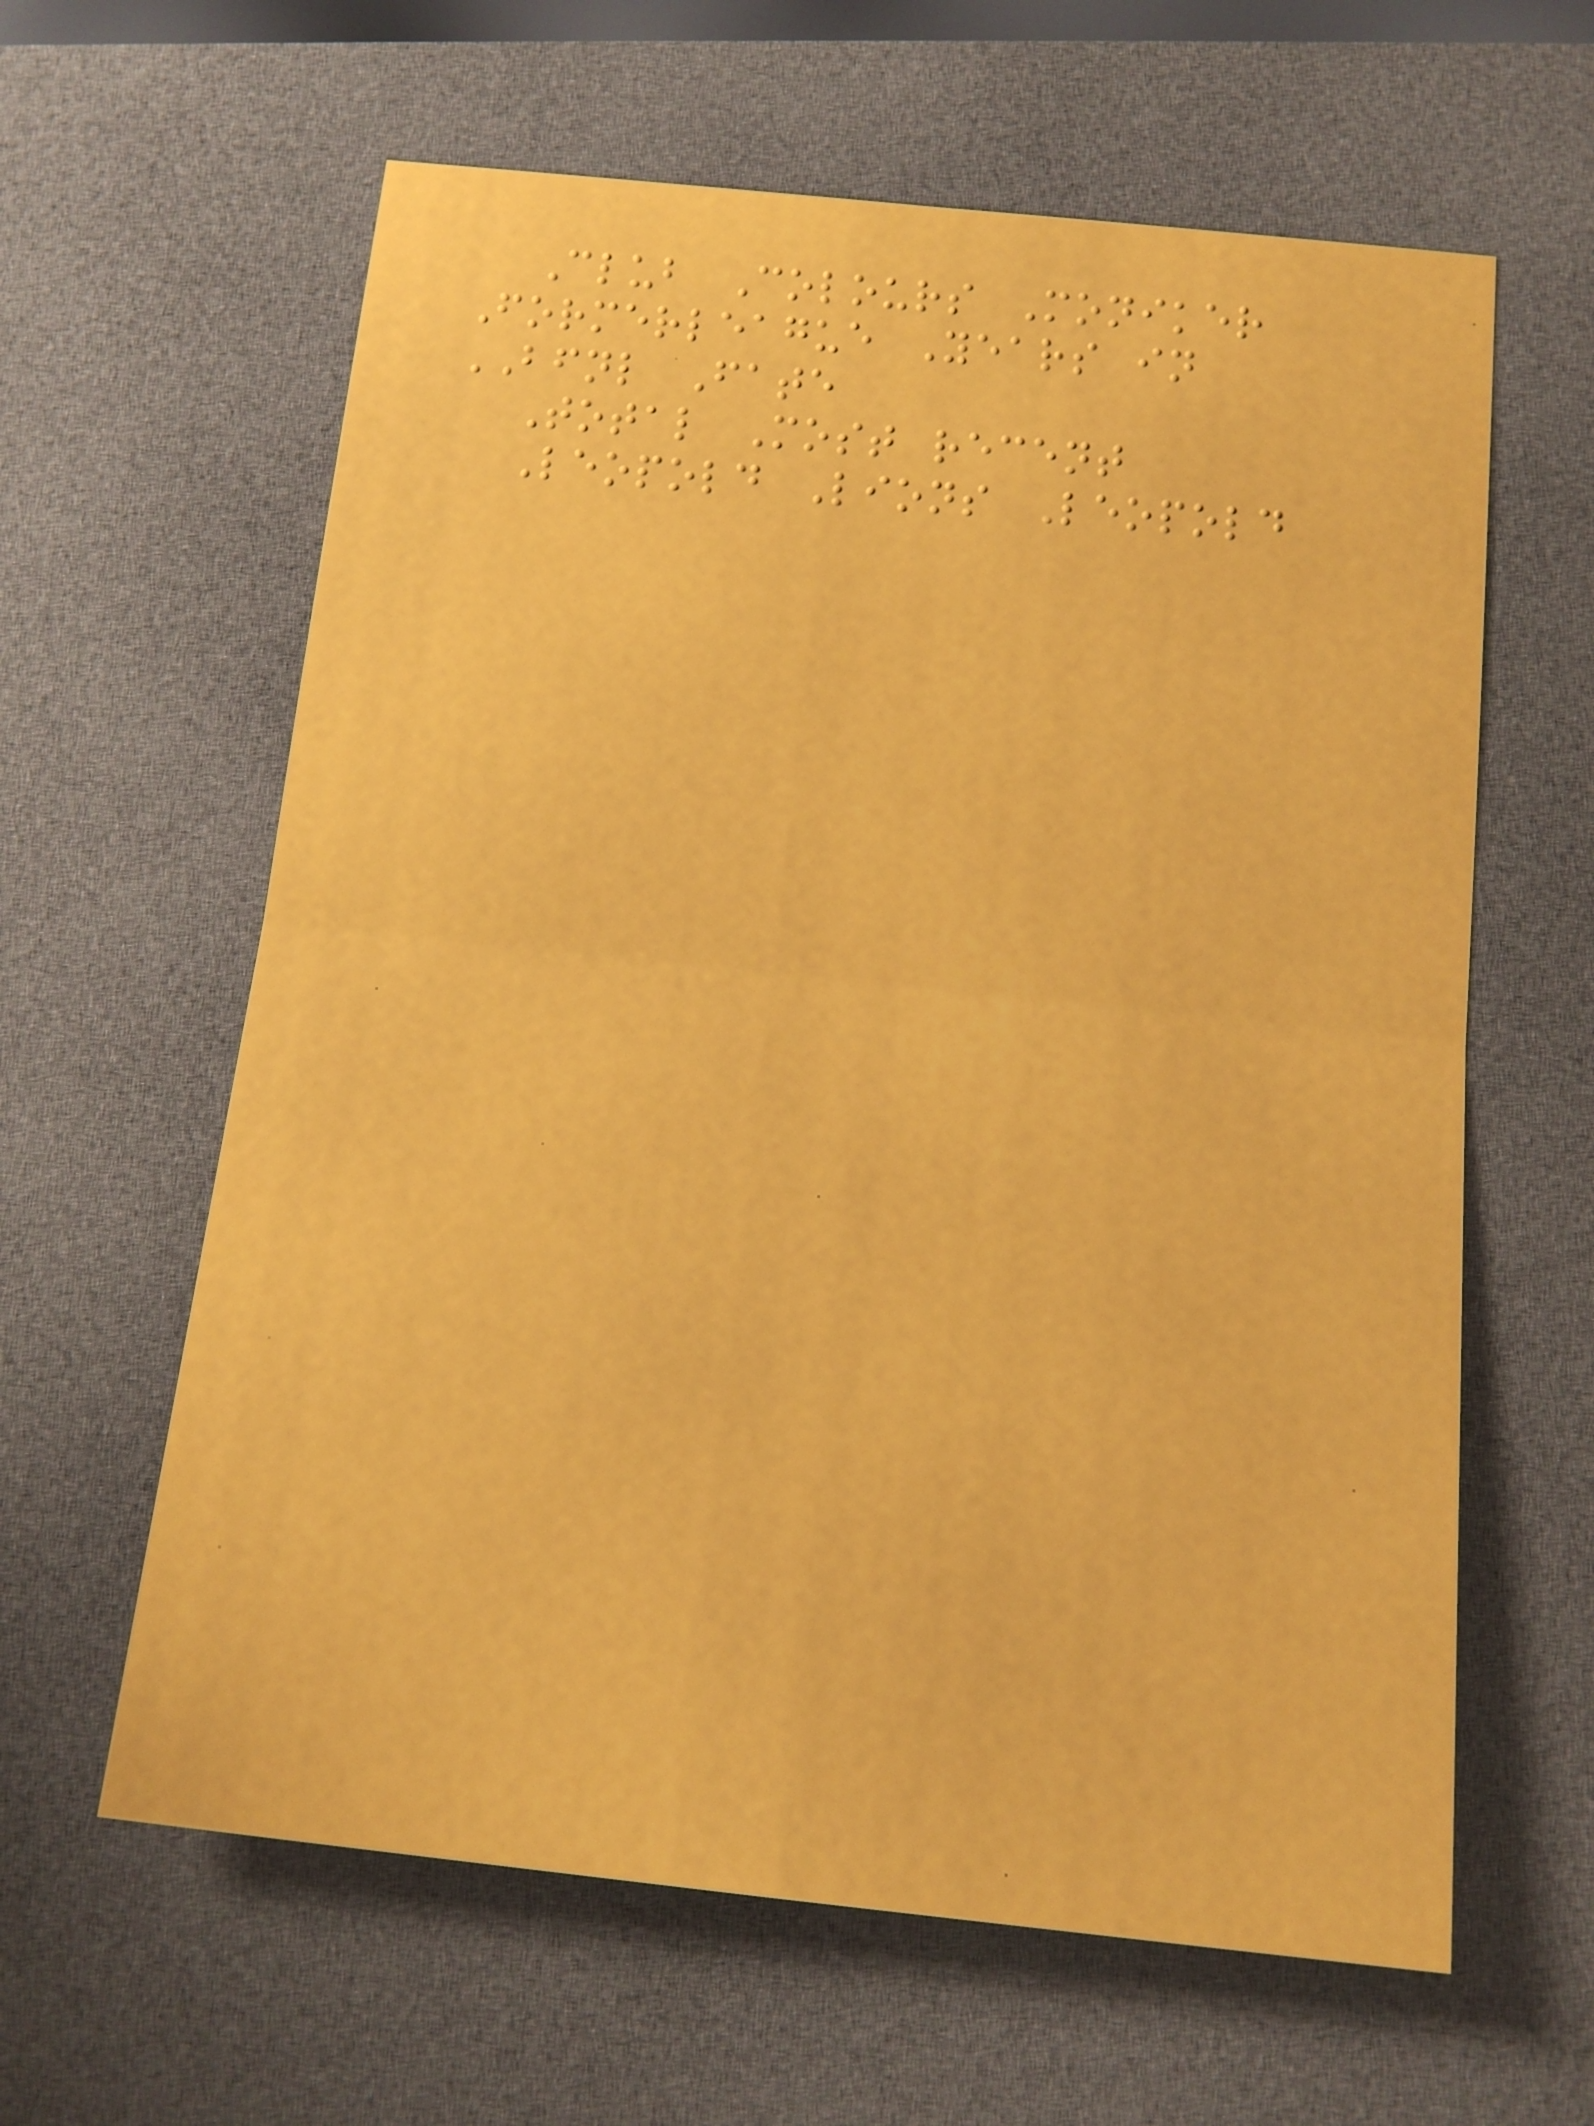Club Colours Moniker
Formerleague Years in
BFNL Fate
Total Most recent
Leopold Lions Leopold
